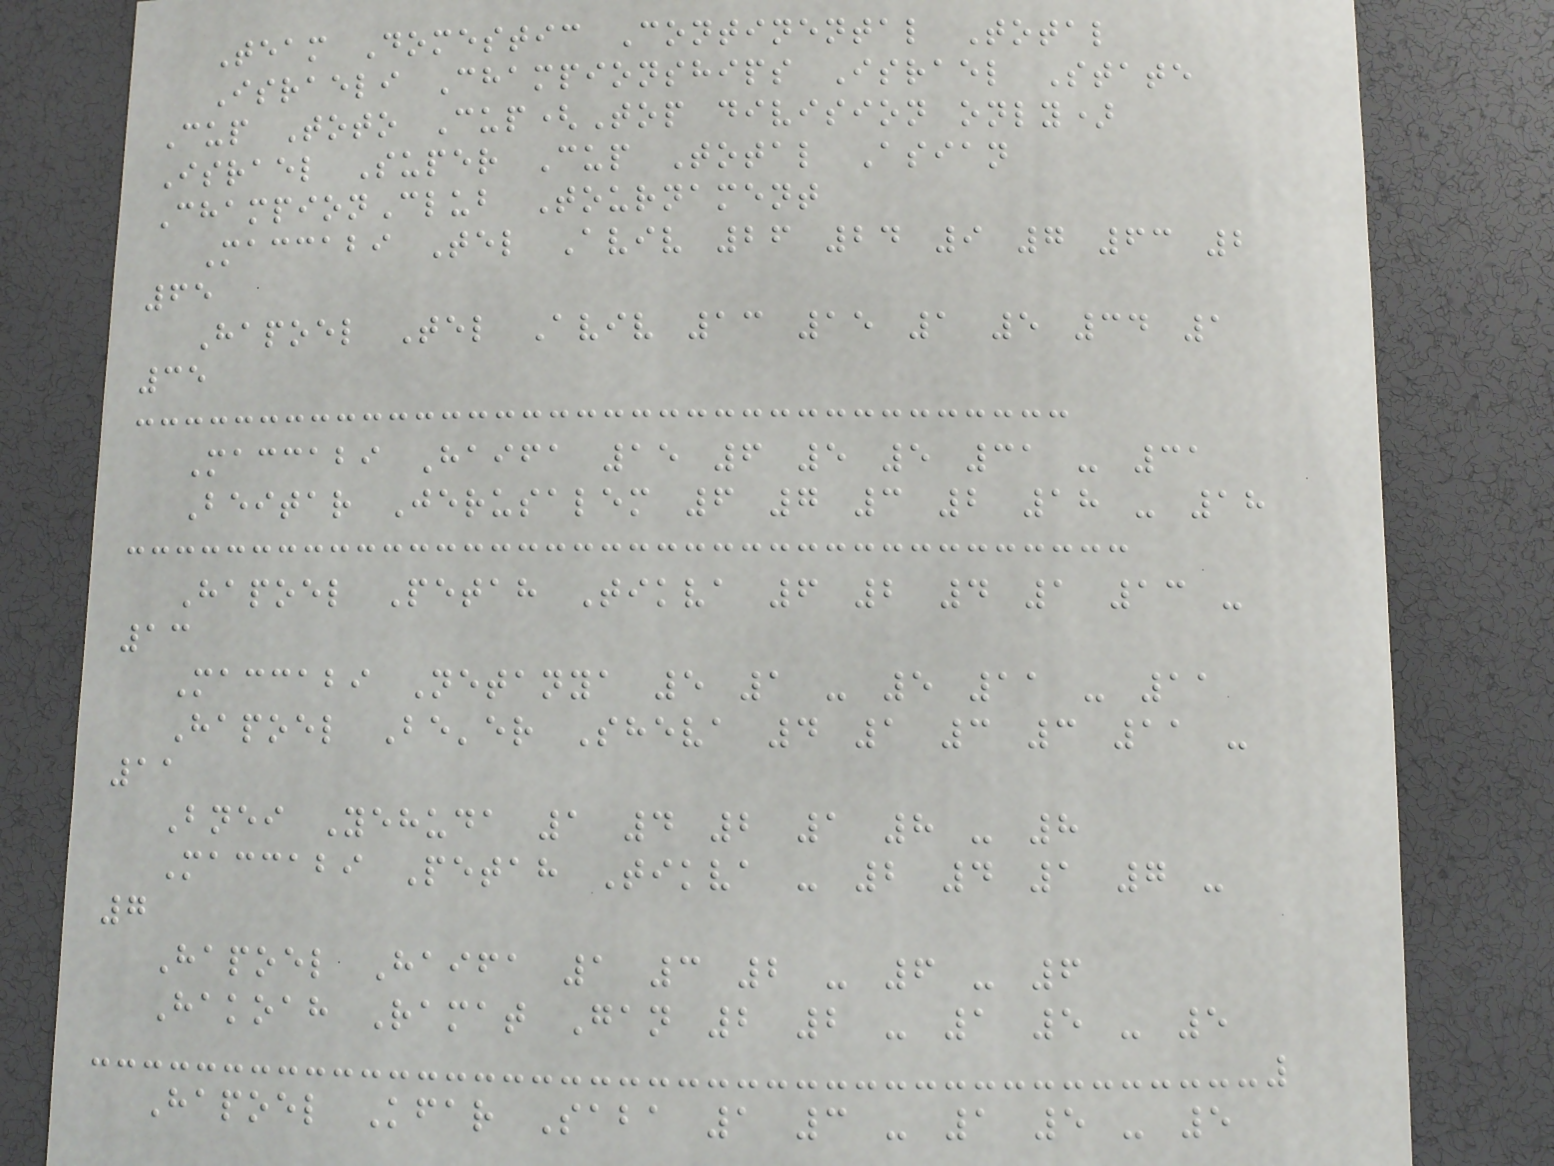Team Domestic Continental Total
Israeli Championships Israel State
Cup Toto Cup(Top division only)
Israel Super Cup Total Asian
ChampionClub Tournament
Maccabi Tel Aviv 26 24 9 7 63 2
65
Hapoel Tel Aviv 13 15 1 5 34 1
35
Maccabi Haifa 15 6 5 5 31 - 31
Beitar Jerusalem 6 7 3 2 18 - 18
Hapoel Petah Tikva 6 2 4 1 13 -
13
Maccabi Netanya 5 1 - 5 11 - 11
Hapoel Be'er Sheva 4 1 3 3 11 -
11
Bnei Yehuda 1 4 2 1 8 - 8
Maccabi Petah Tikva - 2 4 1 7 -
7
Hapoel Haifa 1 3 2 - 6 - 6
Hakoah Ramat Gan 2 2 - 1 5 - 5
Hapoel Kfar Saba 1 3 - 1 5 - 5
